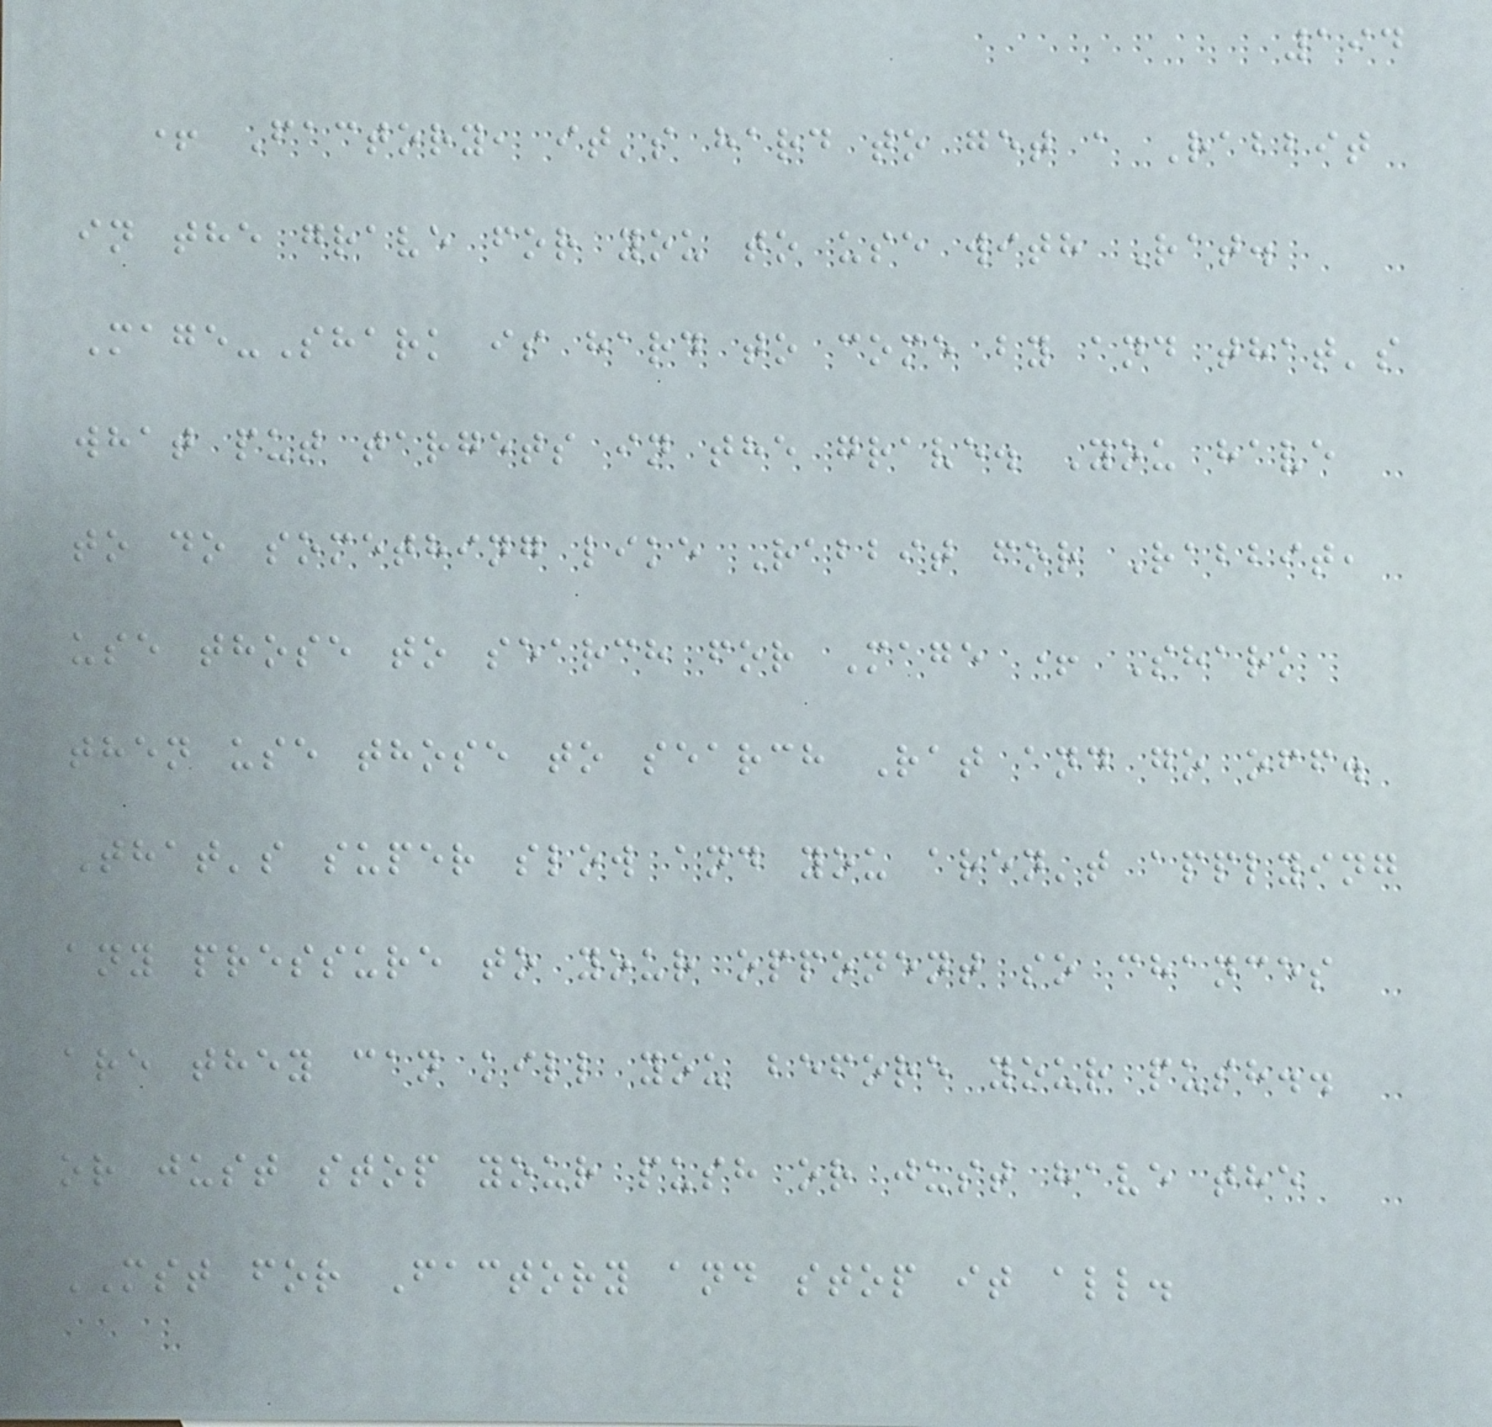194
+ Factory, it's hard to get a Rabbit
in the grave for you to use with Rat.
Mage-Shark is hard to come by and that's
what put targets in the grave. You have
to do something like Rabbit for Rabbit,
use those to search for Mage + Shark
then use those to search Rat and go off.
That's super slow and you aren't applying
any pressure to your opponent so chances
are they can kill you before your push..
or just stop your push or just have the
MST for Factory and stop it all.
